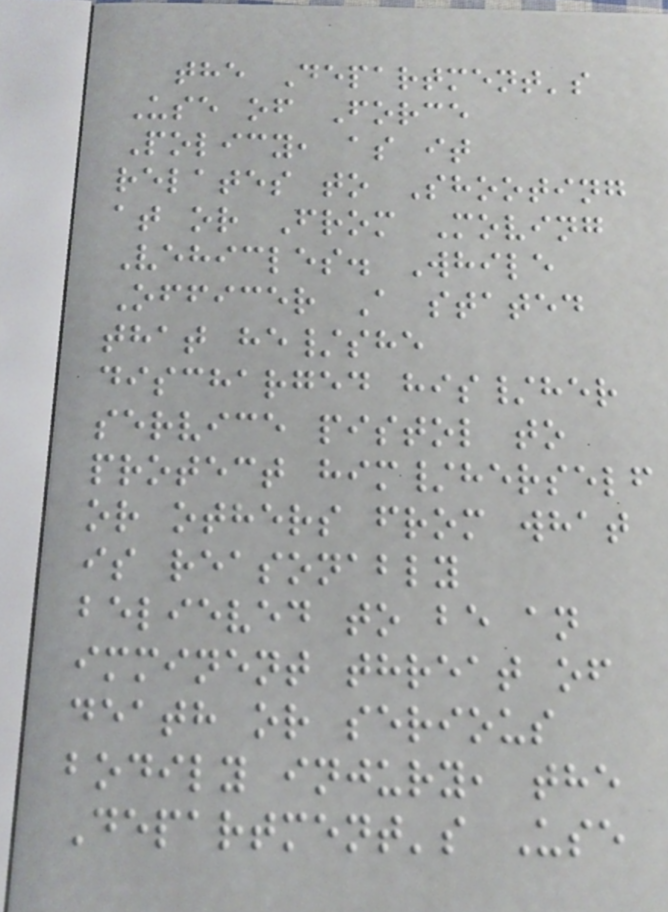the Department's
Use of Force
Policy, as it
relates to Shooting
at or From Moving
Vehicles. While
Officer A stated
that he/she
discharged his/her
service pistol to
protect him/herself
or others from what
is reasonably
believed to be an
imminent threat of
death or serious
bodily injury, the
Department's Use
